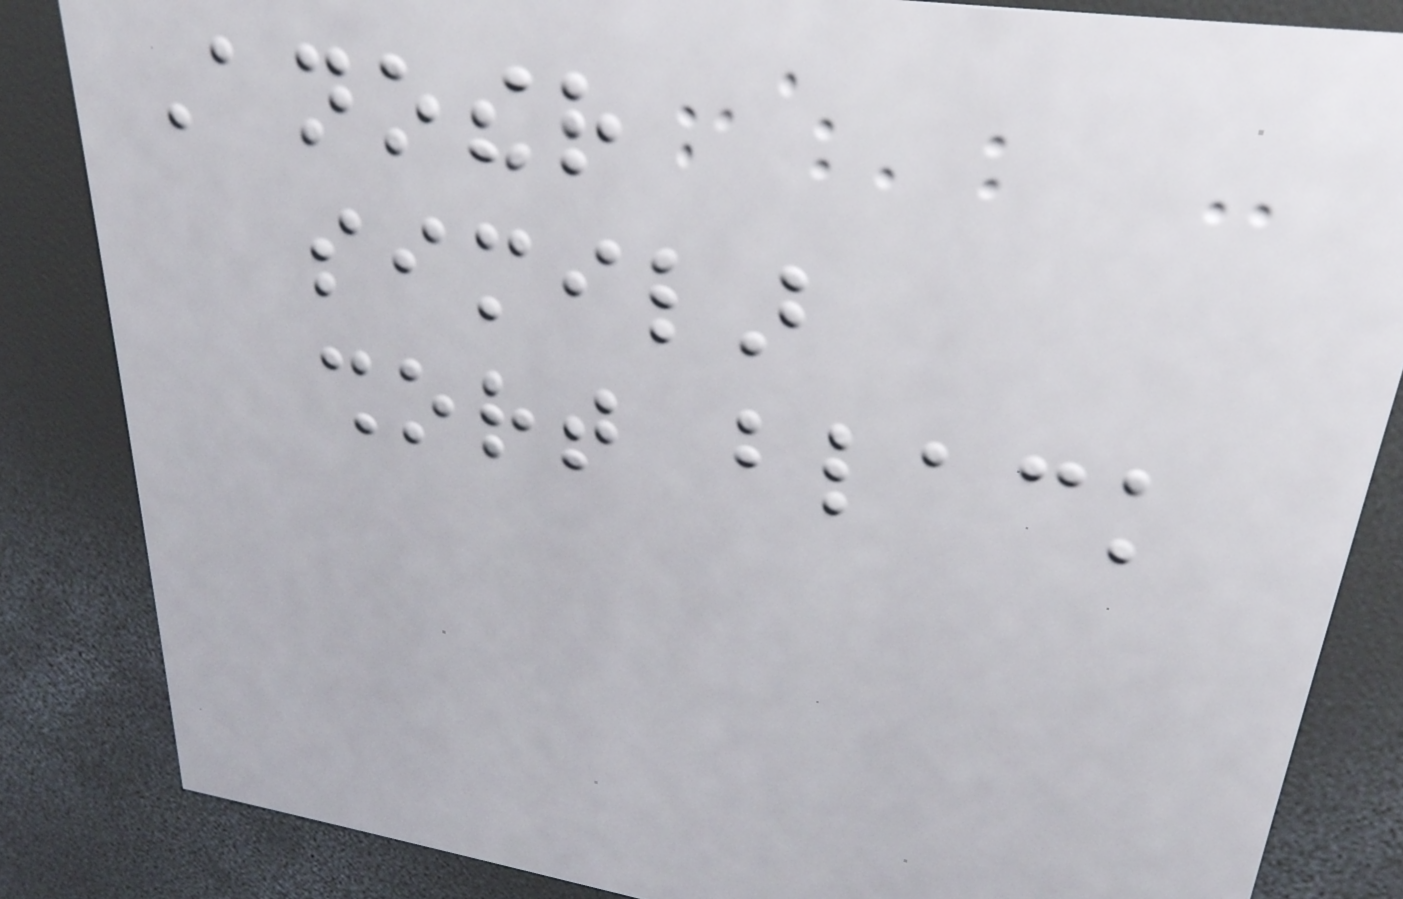Another
similar
short black
